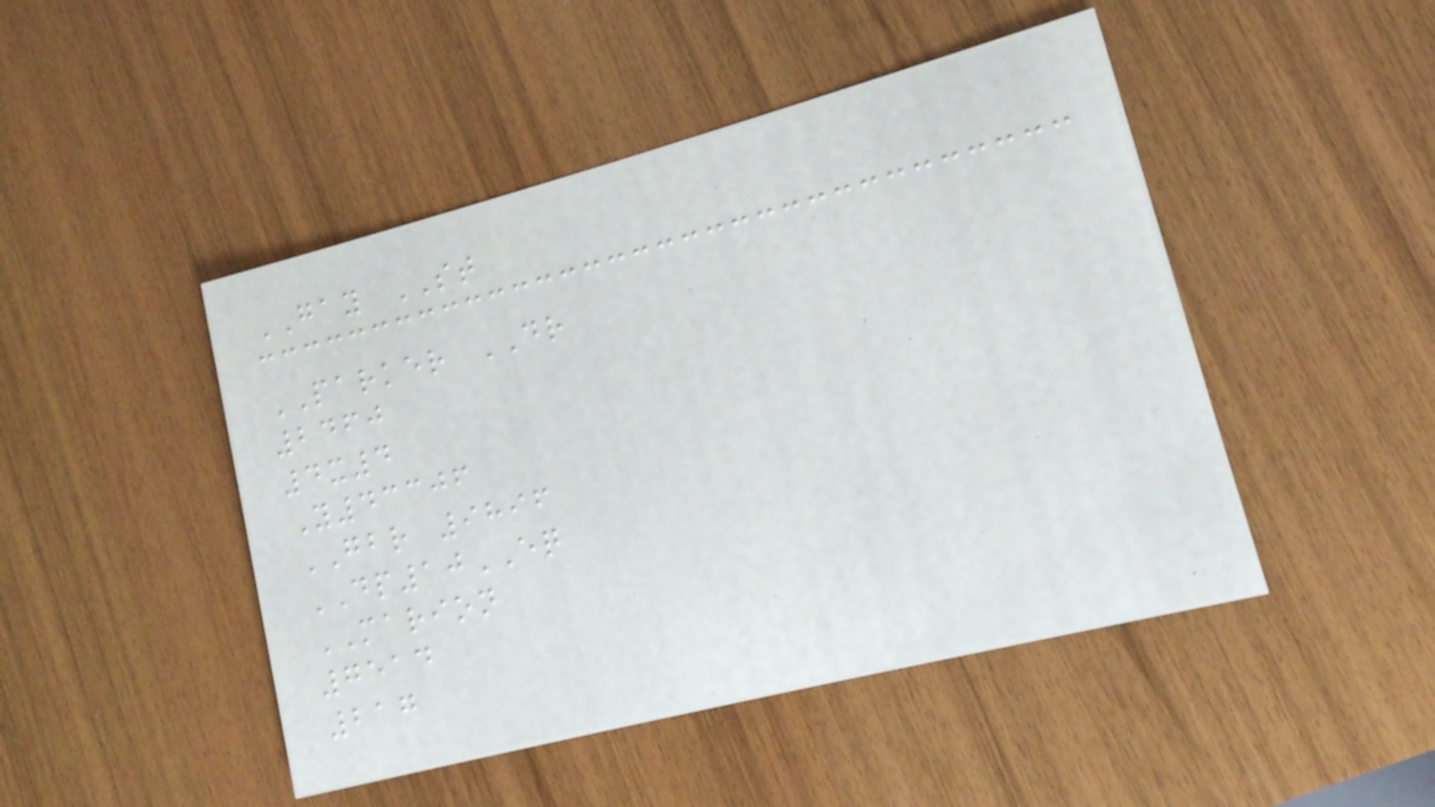GAY ST
PARKER DR
2460
4x4
Y43306
GBR 9896
DP10EQ
MARION
7514
217
